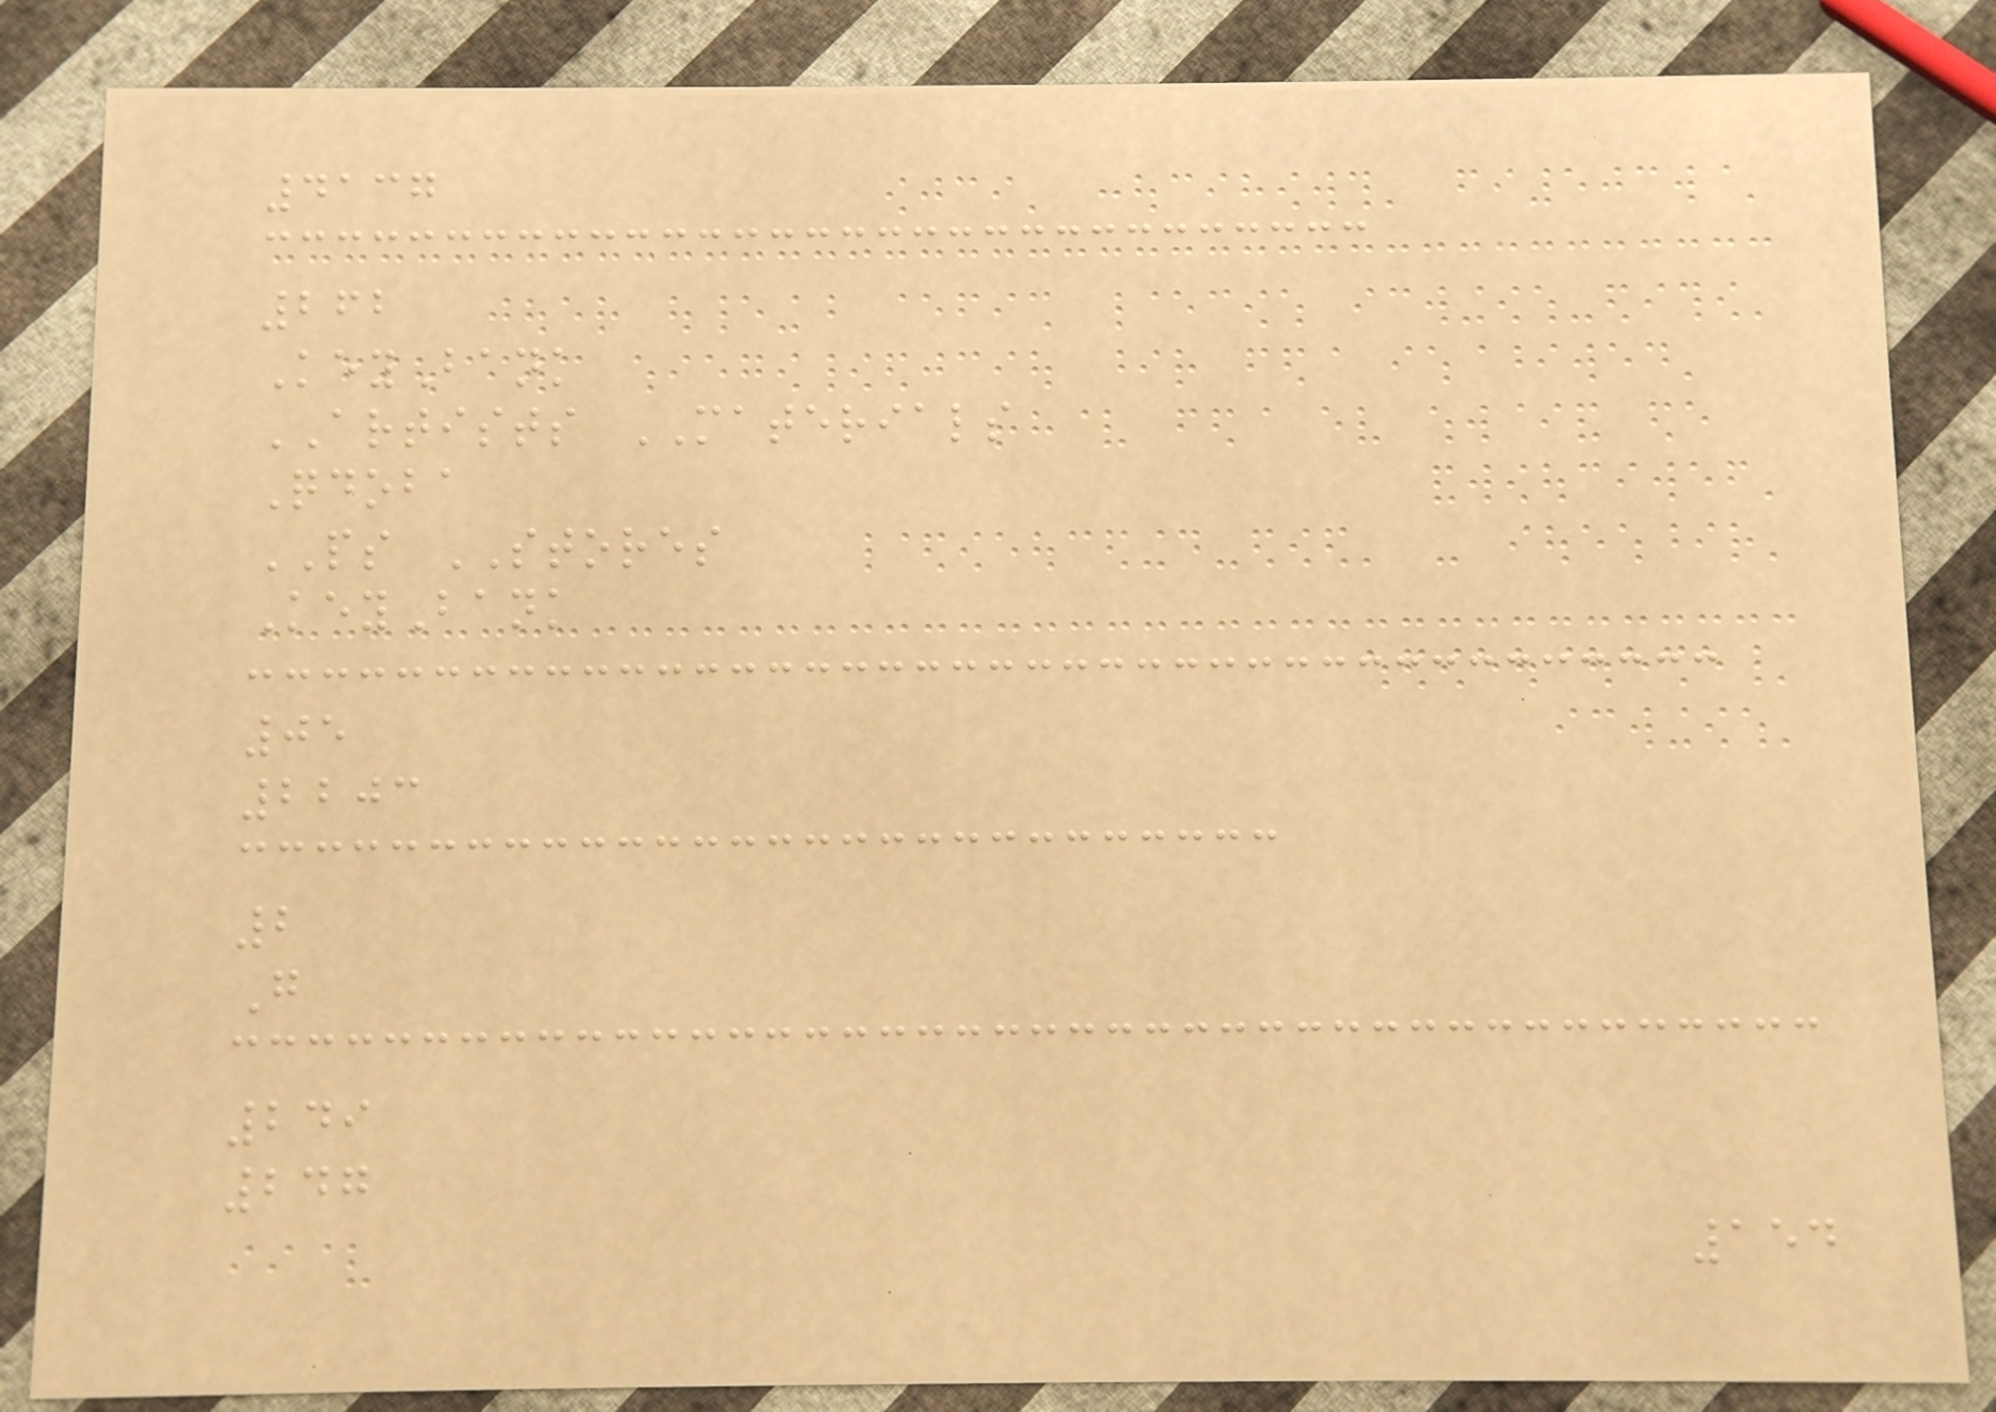4137
262
KeyBank
ARTISTS MATERIALS
Qdoba
PS STORES
KeyBank
05
2203
2
G
249
247
154
